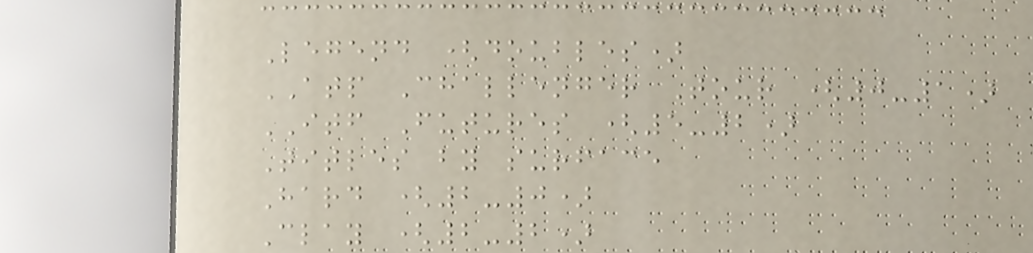Legend (doubles)
ATP Challenger Tour (0-1)
ITF Futures (5-2)
Titles by surface
Hard (2-0)
Clay (2-2)
